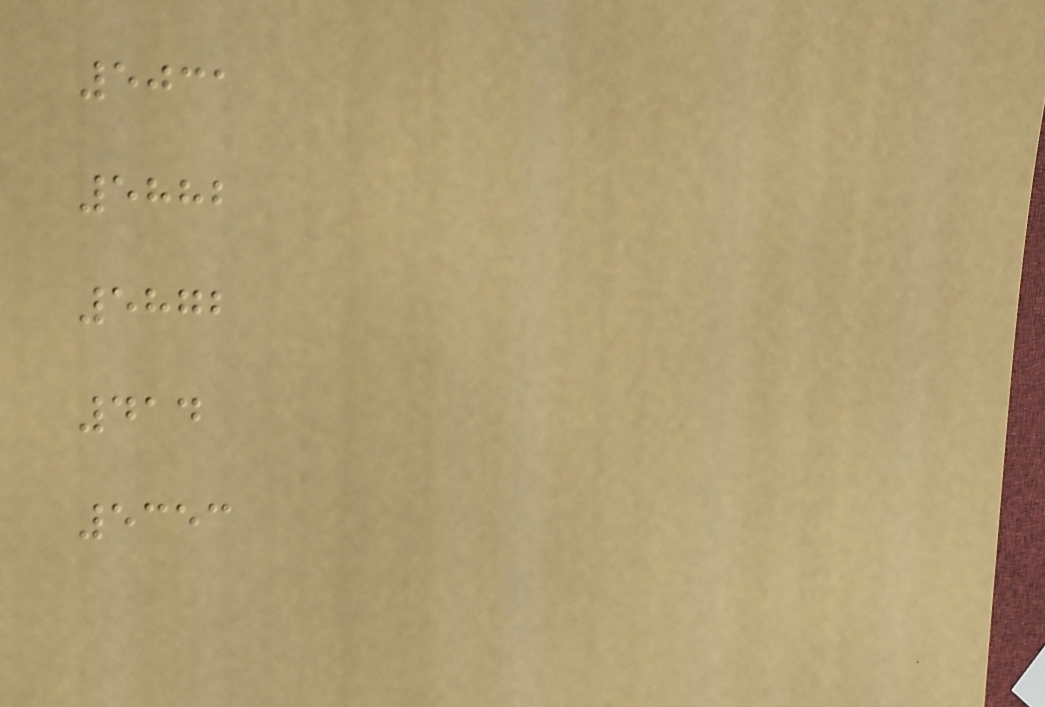5031
5882
5872
414
5353
